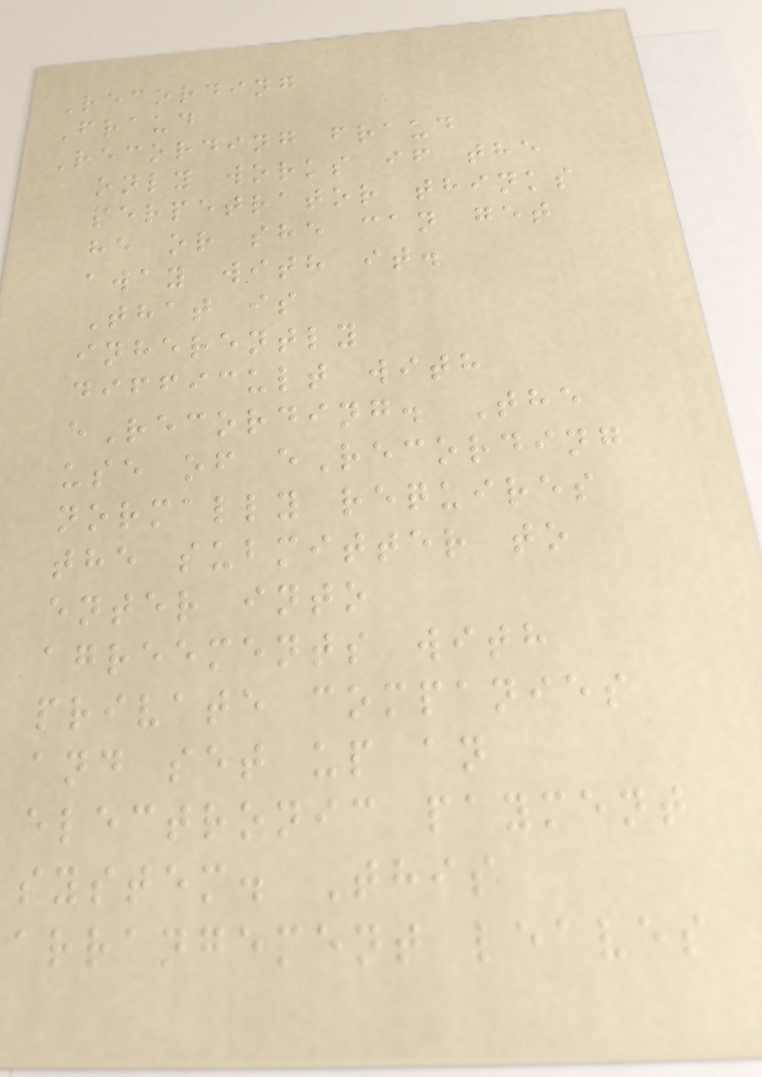Recording
Fraud
Recording fraud
only works if the
perpetrator thinks
he or she can get
away with it.
That is
inherently
difficult with
eRecording. The
use of eRecording
normally requires
the submitter to
enter into
agreements with
private companies
and set up an
electronic payment
system. This
arrangement leaves
